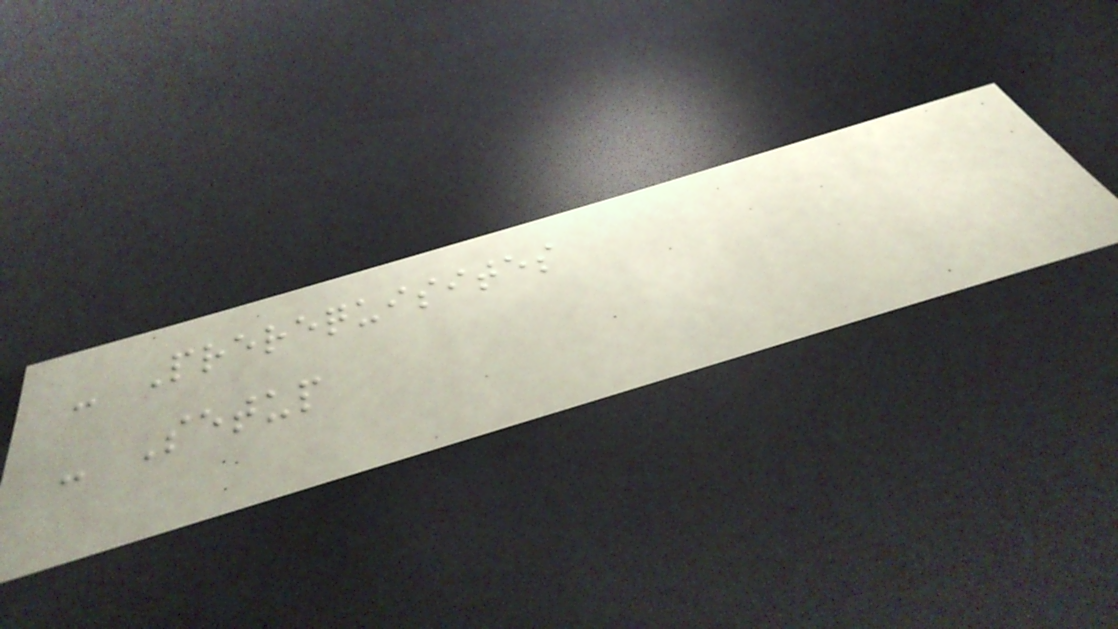- Prerequisites
- Setup
